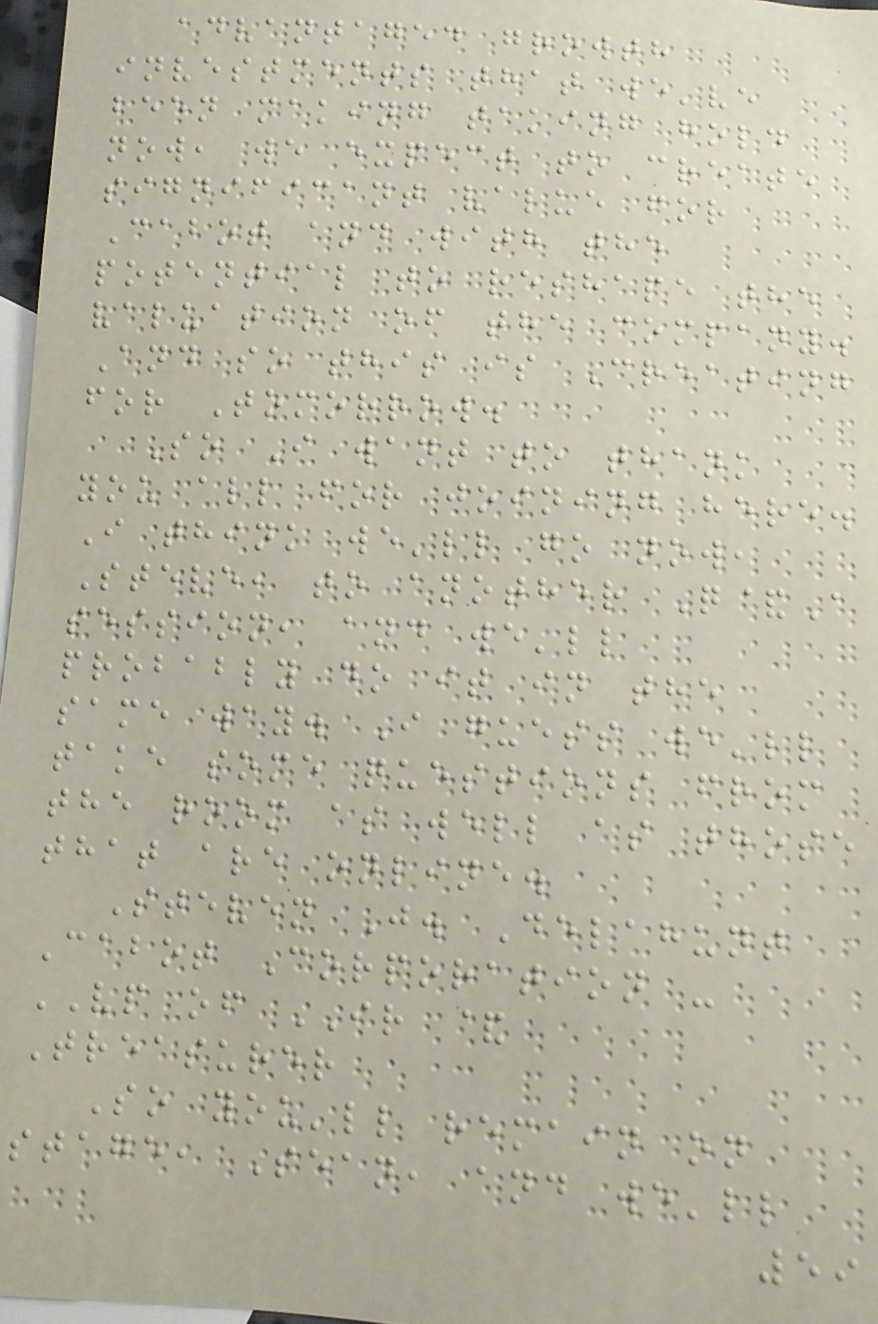advantaged growth
investments that we've
been making taking hold
now, we expect to create
significant value for
Cabot and with the
potential to reshape the
valuation of the company.
And so this is Creating
for Tomorrow.
So I want to thank
you all for joining here.
I think we'll go now,
Steve, to another Q&A
session, and we'll
probably do it in the
same way. I guess we'll
take some questions from
the room as well as those
that are online.
Steven J. Delahunt
Cabot Corporation -
VP of IR &
Treasurer
So you'll remain on
stage, Sean, and we'll
59
